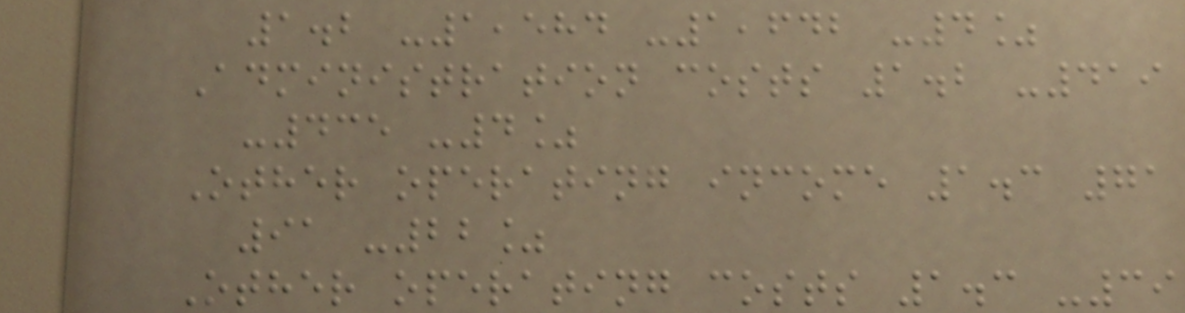1.2 -1,584 -1,642 -4%
Administration costs 1.2 -419
-435 -4%
Other operating income 1.3 71
91 -22%
Other operating costs 1.3 -39
